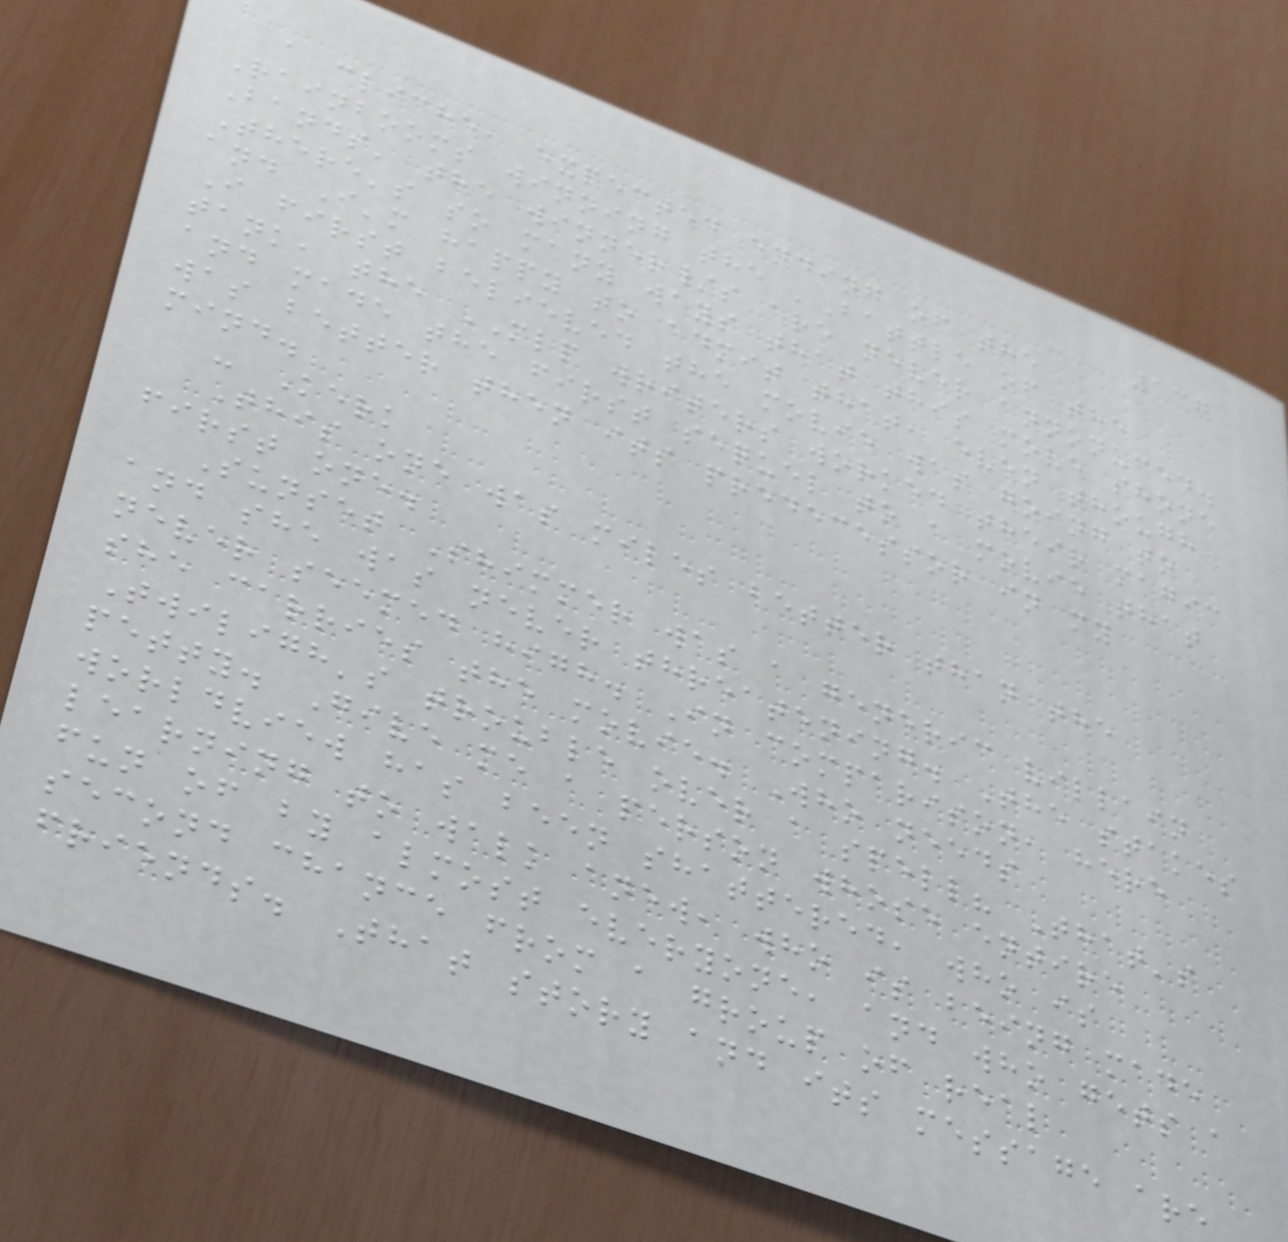137
a cliche, expected ending of the
Rainbooms winning the 'Battle of the
Bands' the winner/s are never annonuced.
There's so many ways that this move shone
and I'm happy to admit that, even though
I first believed the movie was going to
tank, the MLP writers worked their magic
and made the first sequel to a movie that
was better then its predecessor in my
mind.
- Kerk
This one was miles better than the
first one.
Sunset Shimmer was a generic villain
and she was never threatening. The stakes
never seemed high. In comparison, here
she carries the movie. Who needs
Twiligh's trouble over a spell? That's
petty. Give me a person whose entire
worldview has been shattered, who is
learning to walk anew, who is being made
fun of by almost everyone, and who gets a
second chance from a group of real
friends. That story and its message are
